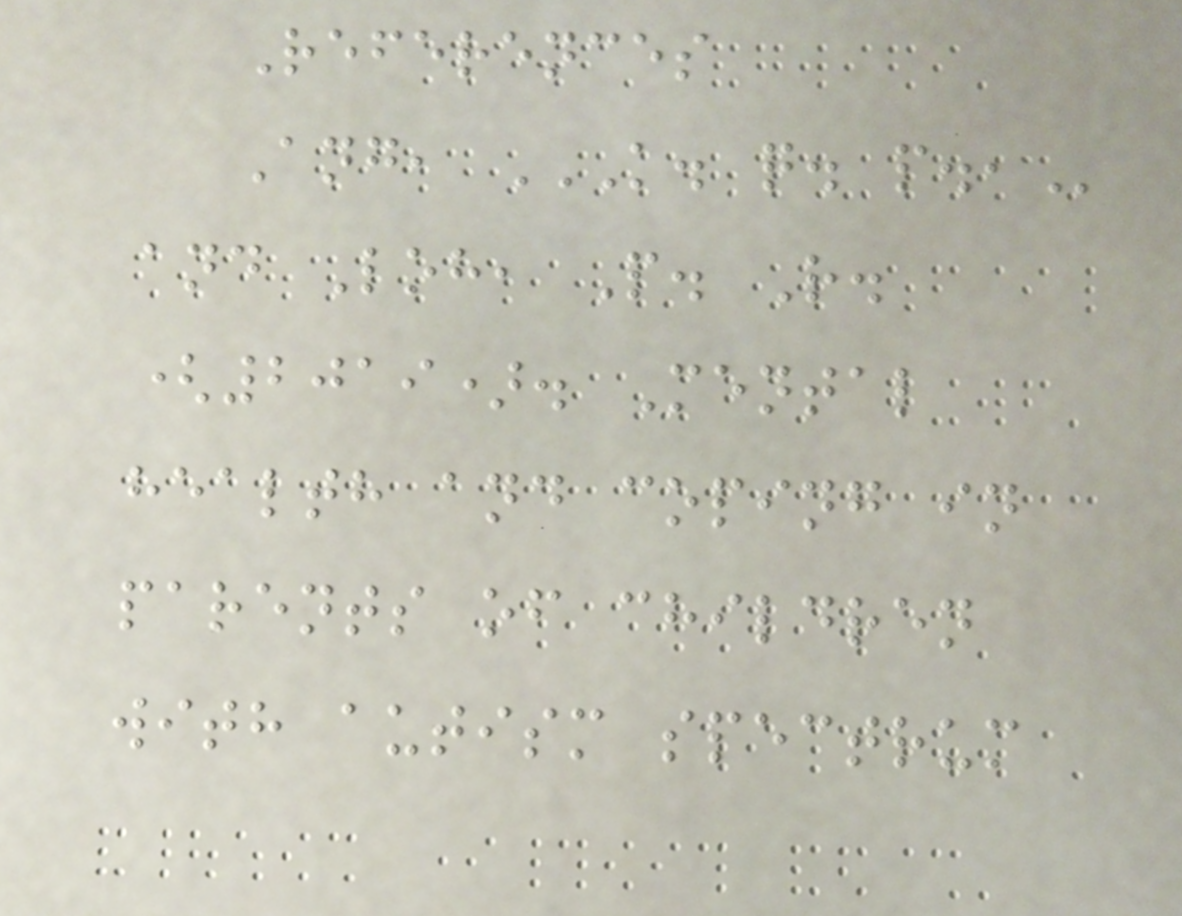References
Ang, K. Q. P.,
and Loh, P. R.
(2019). Mental
health and coping in
parents of children
with autism spectrum
